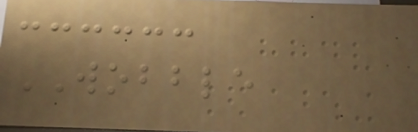WOBBLE
